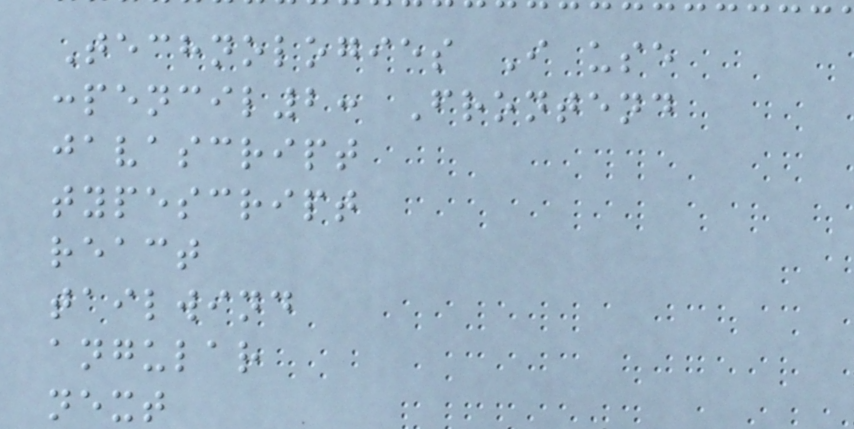Technologies I use
:pencil2: Frontend
javascript
typescript
react
tailwind
angular
next
